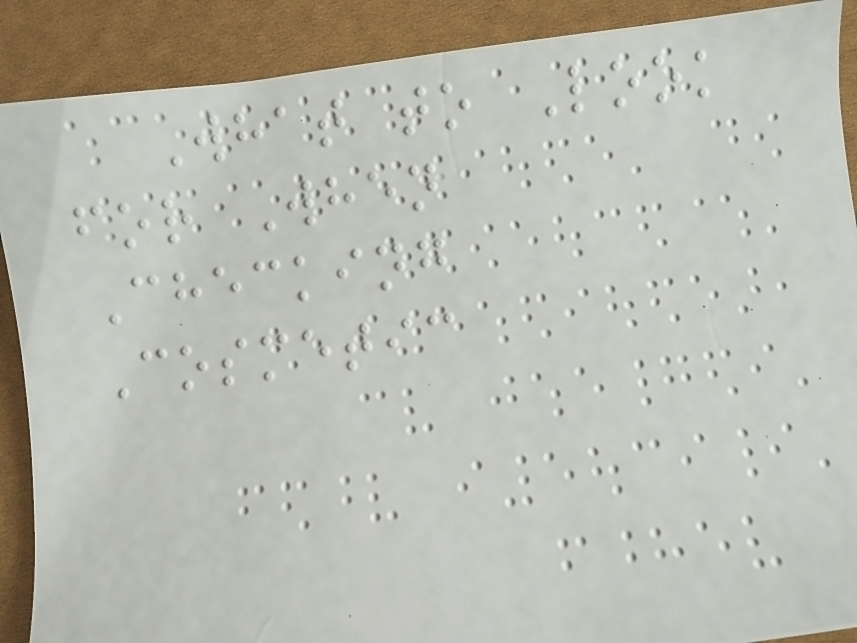What to Look
for When
Checking
Cosmetic
